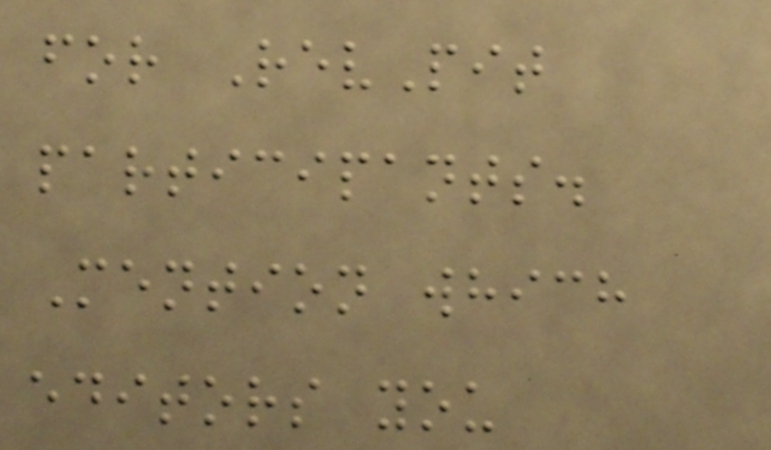for RevPit
participants.
Mention which
editors you
